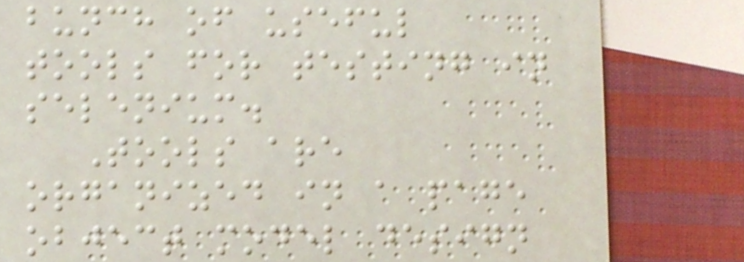bunch of useful
tools for testing in
selenium.
Tools are
organized in a page
object model design
